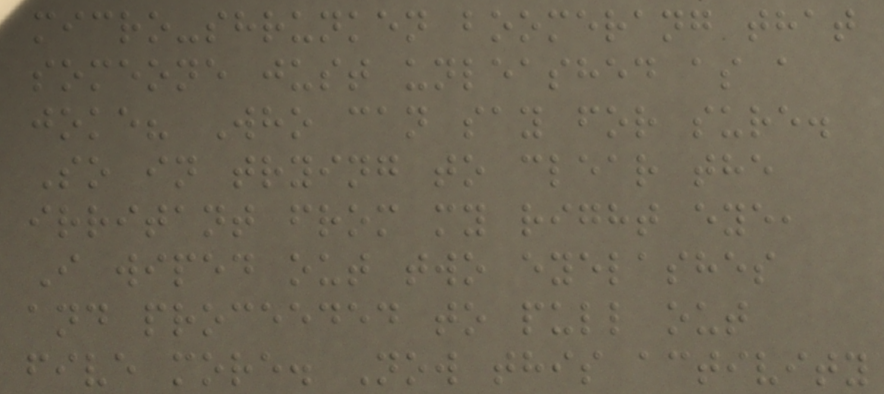micro-shrunken boomerang that
someone just unleashed as a
joke? Who can say for sure.
So in trying to clear the
irritant from my right eye,
I wiped out two eyelashes
and proceeded to pull out
five more. Now this activity
